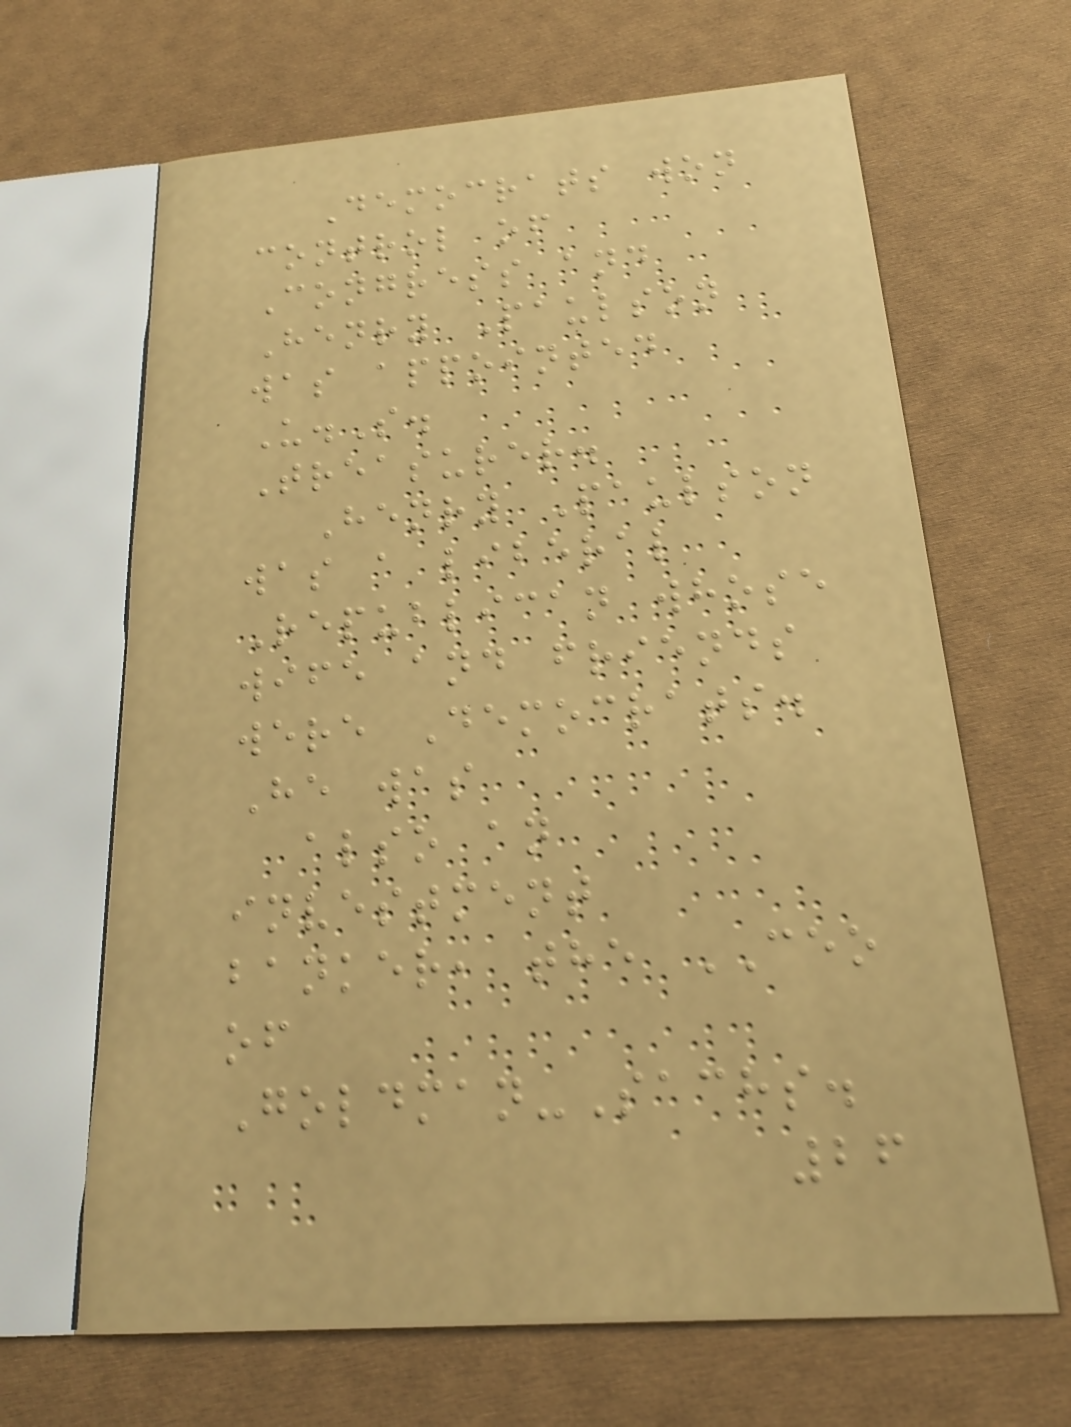Democrats won
control of
Congress and
Henry Paulson
was appointed
U.S.
Treasurer.
Henry Paulson
was a liberal
Republican whose
wife and friends
were Democrats.
He was
also an
investment
banker, the CEO
of
Goldman-Sachs.
26
